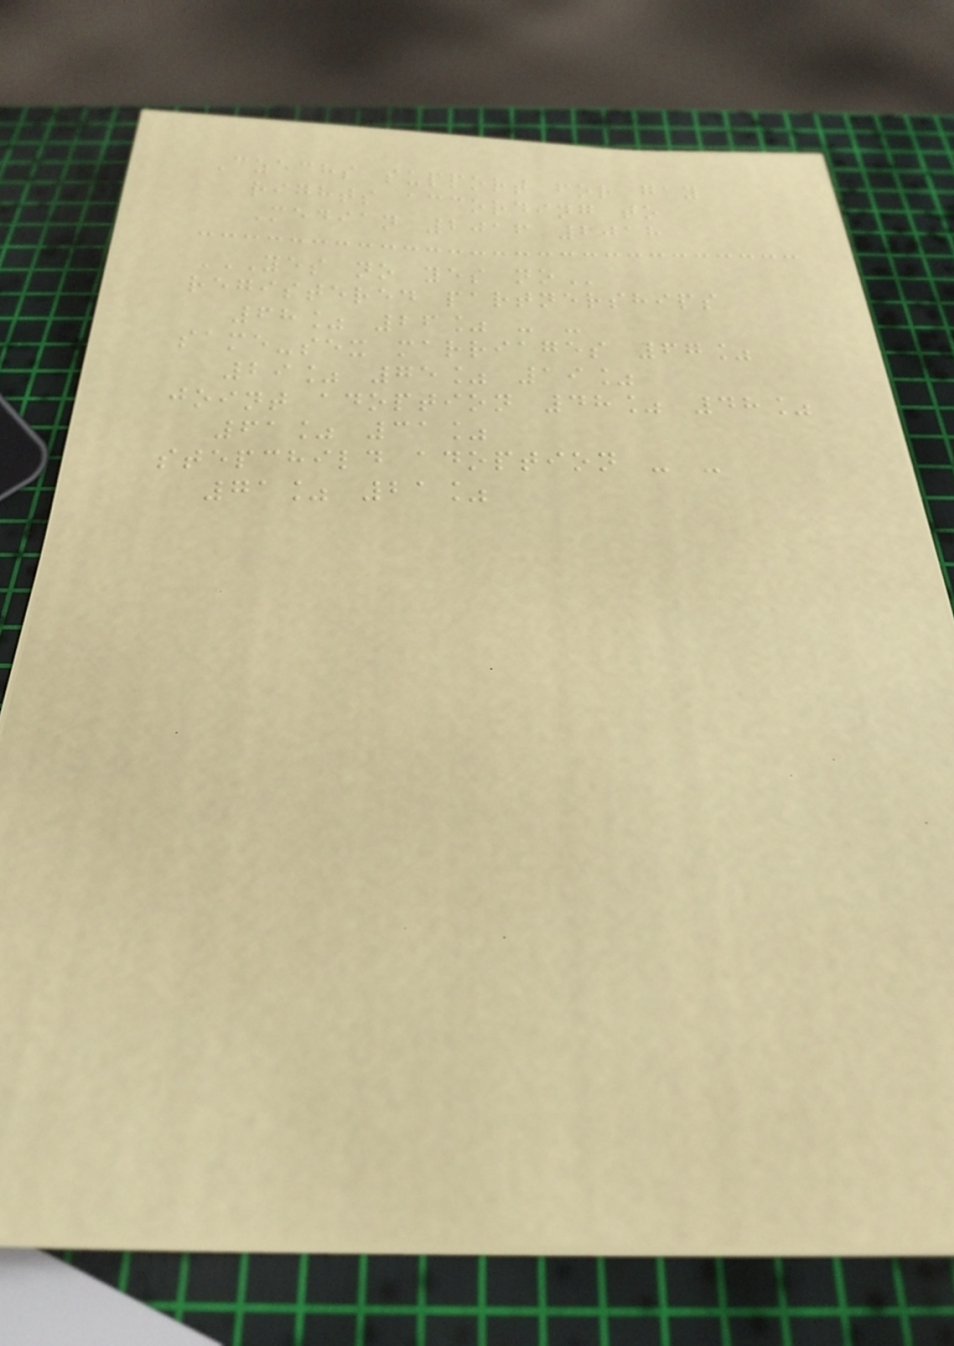Czechs support for gay
rights according to
Median 2016 2018
YES NO YES NO
registered partnerships
68% 26% - -
same-sex marriages 67%
29% 75% 19%
joint adoption 48% 48%
61% 31%
stepchild adoption - -
71% 21%
